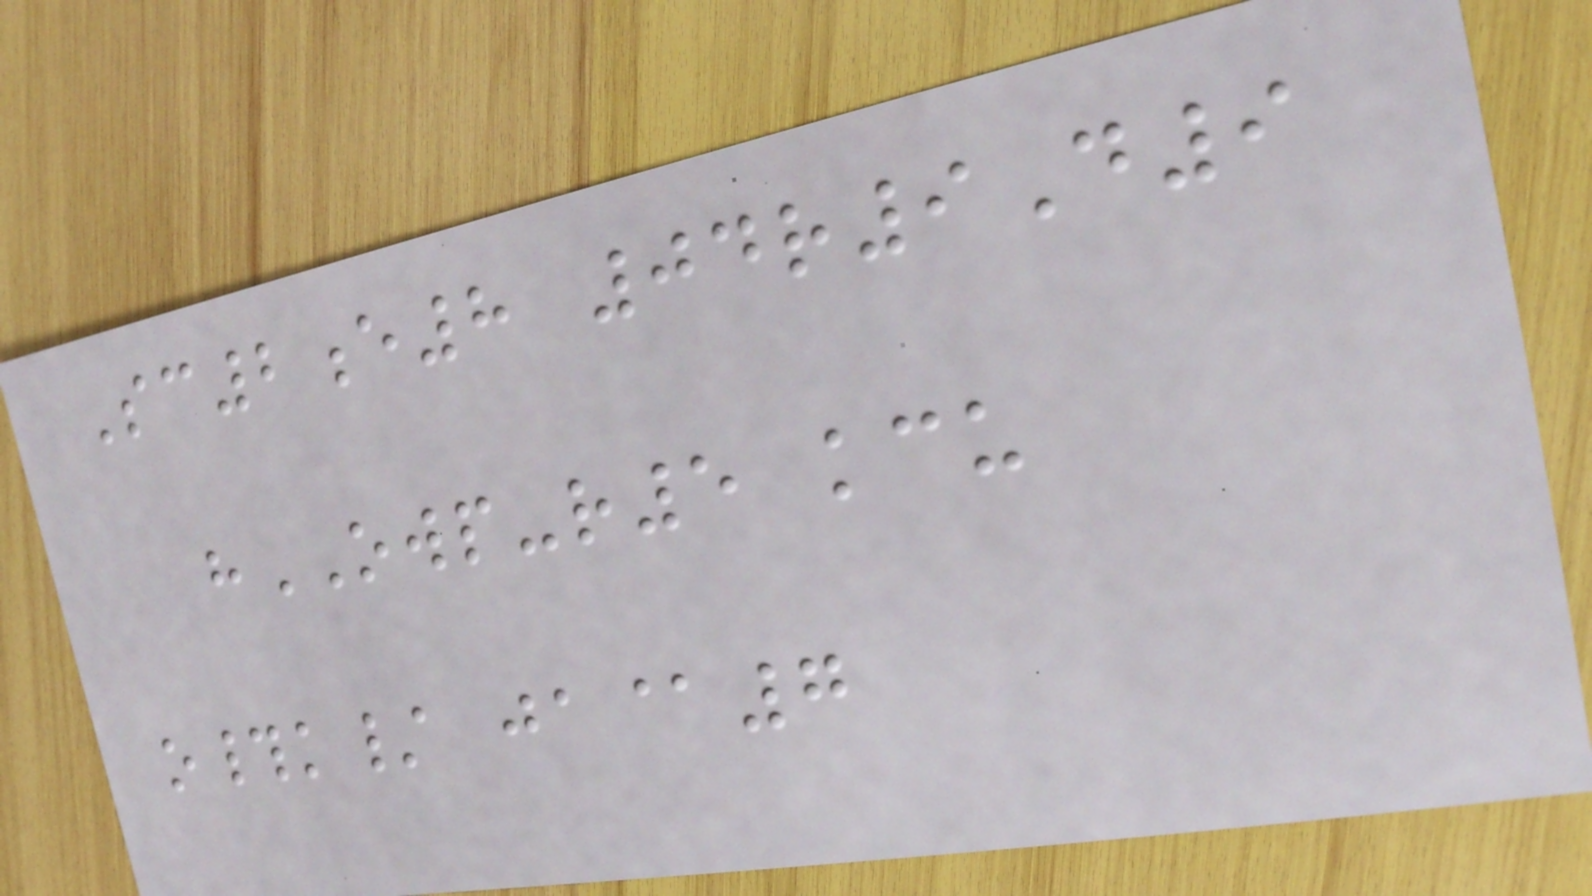Sc2e8 04r9D9
hOWP-r5 kcu
o#k/ ja@7
